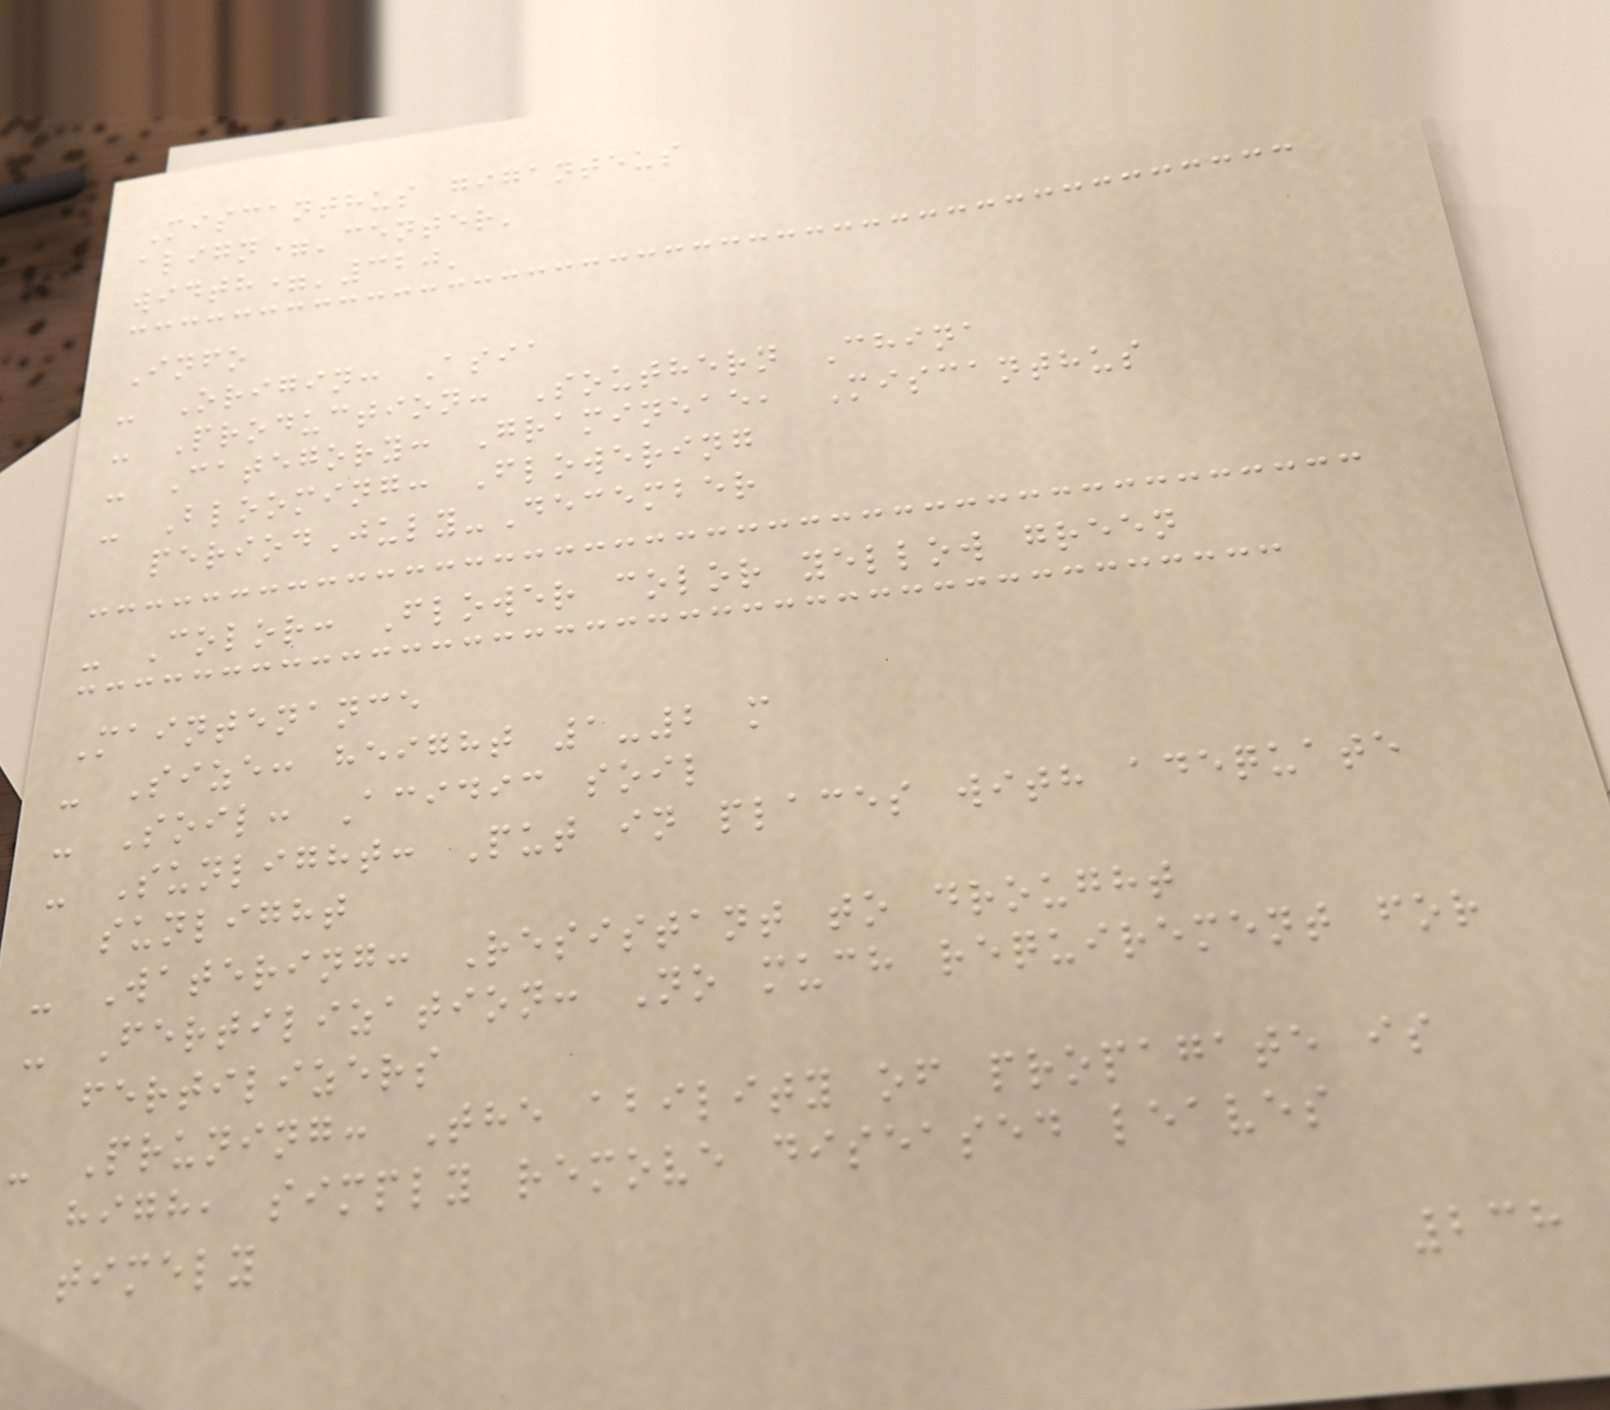Miscanthus giganteus
align='center'
width='320'
Info
- Origin: Asia
- Production: Southern China
- Category: Gramineae, Miscanthus
- Blooming: Flowering
periodJuly-December
- Color: Flower color yellow green
Maintenance
- Size: height 1-2 m
- Soil: Acidic soil
- Sunlight: Put in places with adequate
sunlight
- Watering: Resistant to drought
- Fertilization: No much requirement for
fertilizers
- Pruning: The ability of propagate is
high, simply remove diseased leaves
timely
238
